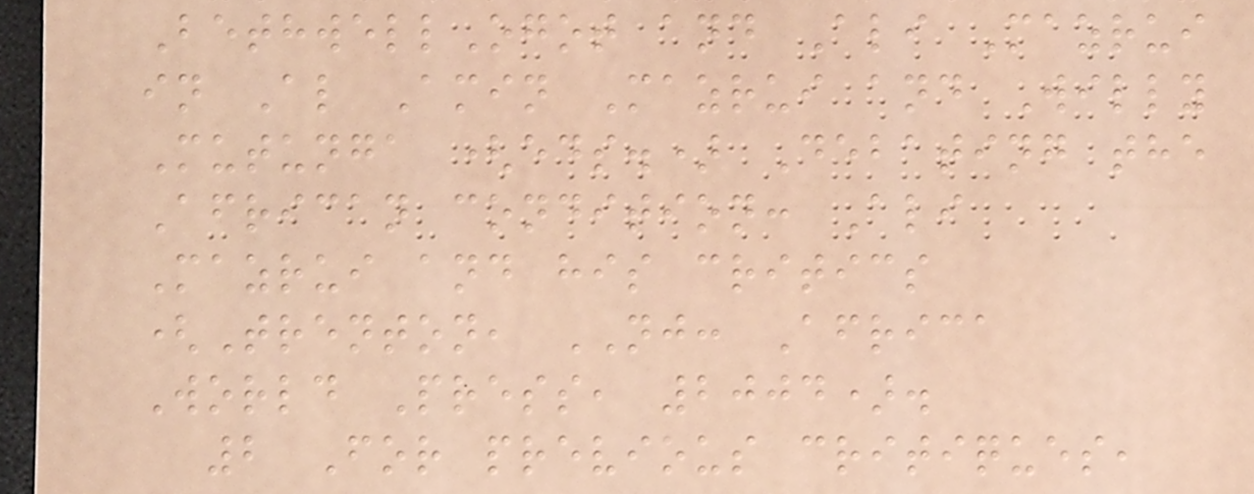BethwellOgot and Ali Mazrui
in Al Amin Mazrui and Willy
Mutunga (eds.) Debating the
African condition: Ali
Mazrui and his critics
(Trenton, NJ: Africa
World Press, 2004).
2 For previous critiques,
